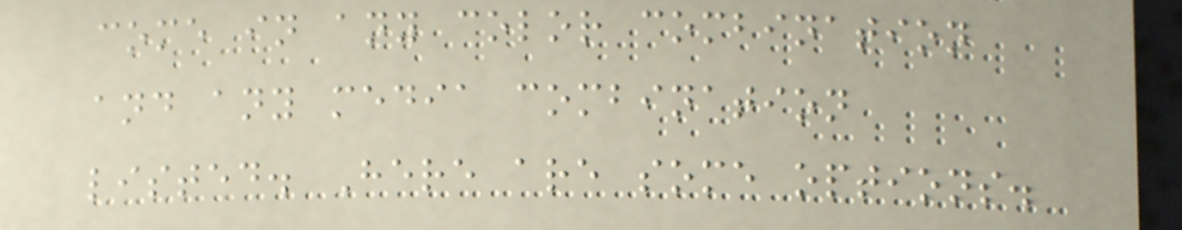come in any color combination
and any media combination
listed. Here are some options.
